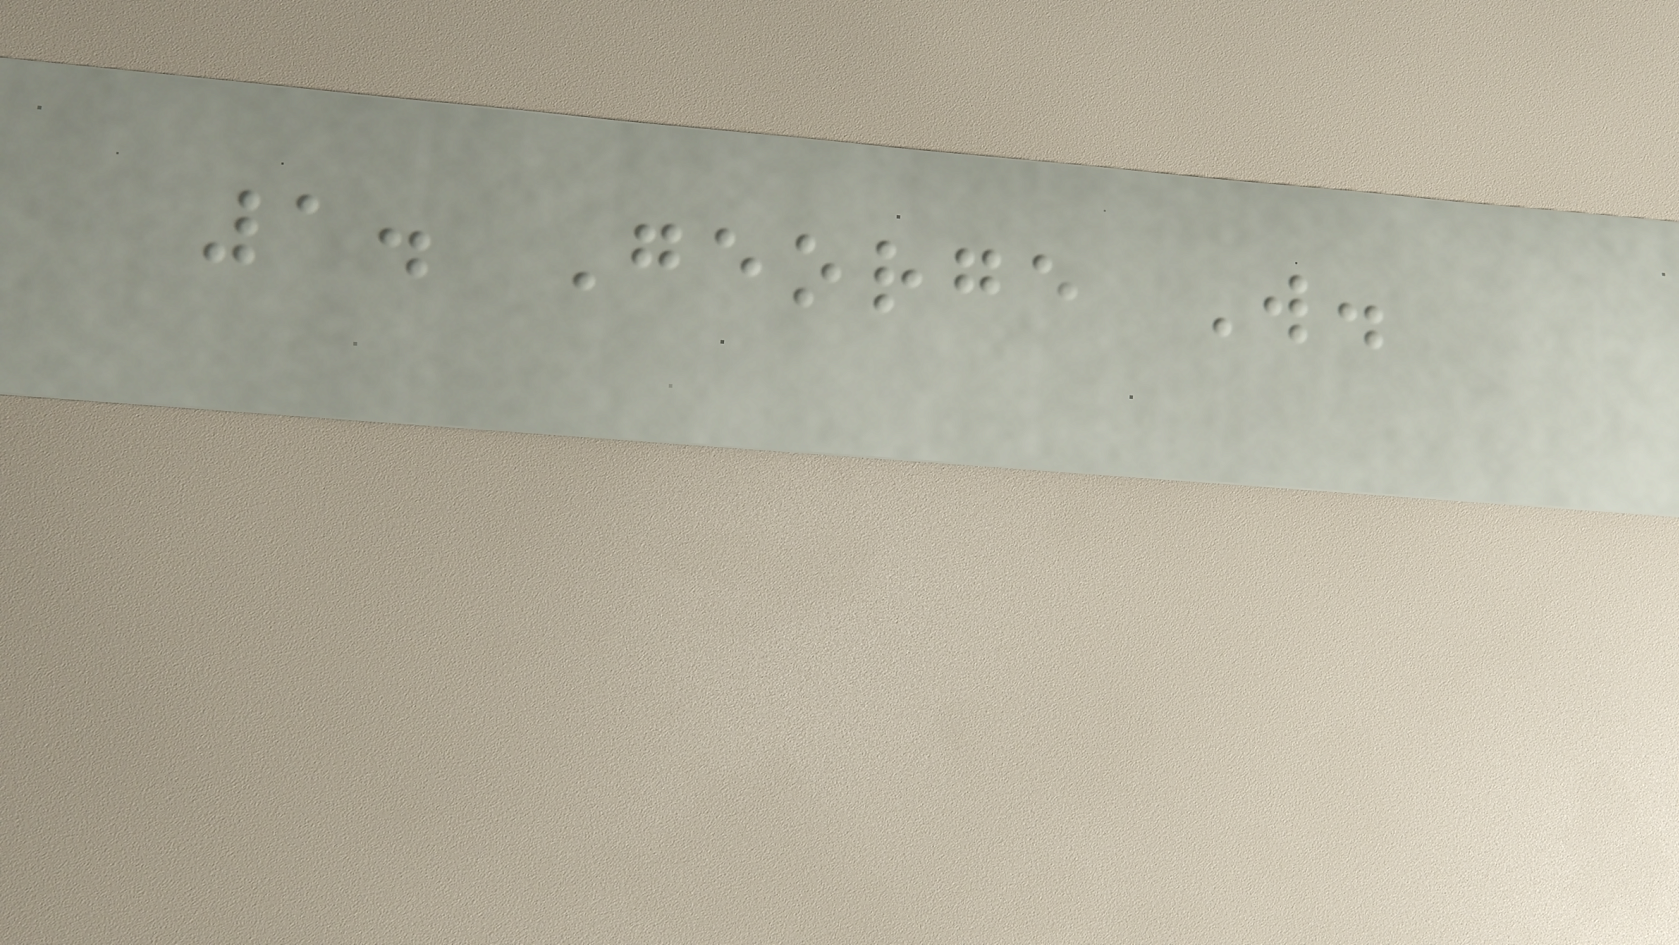1. George W.
